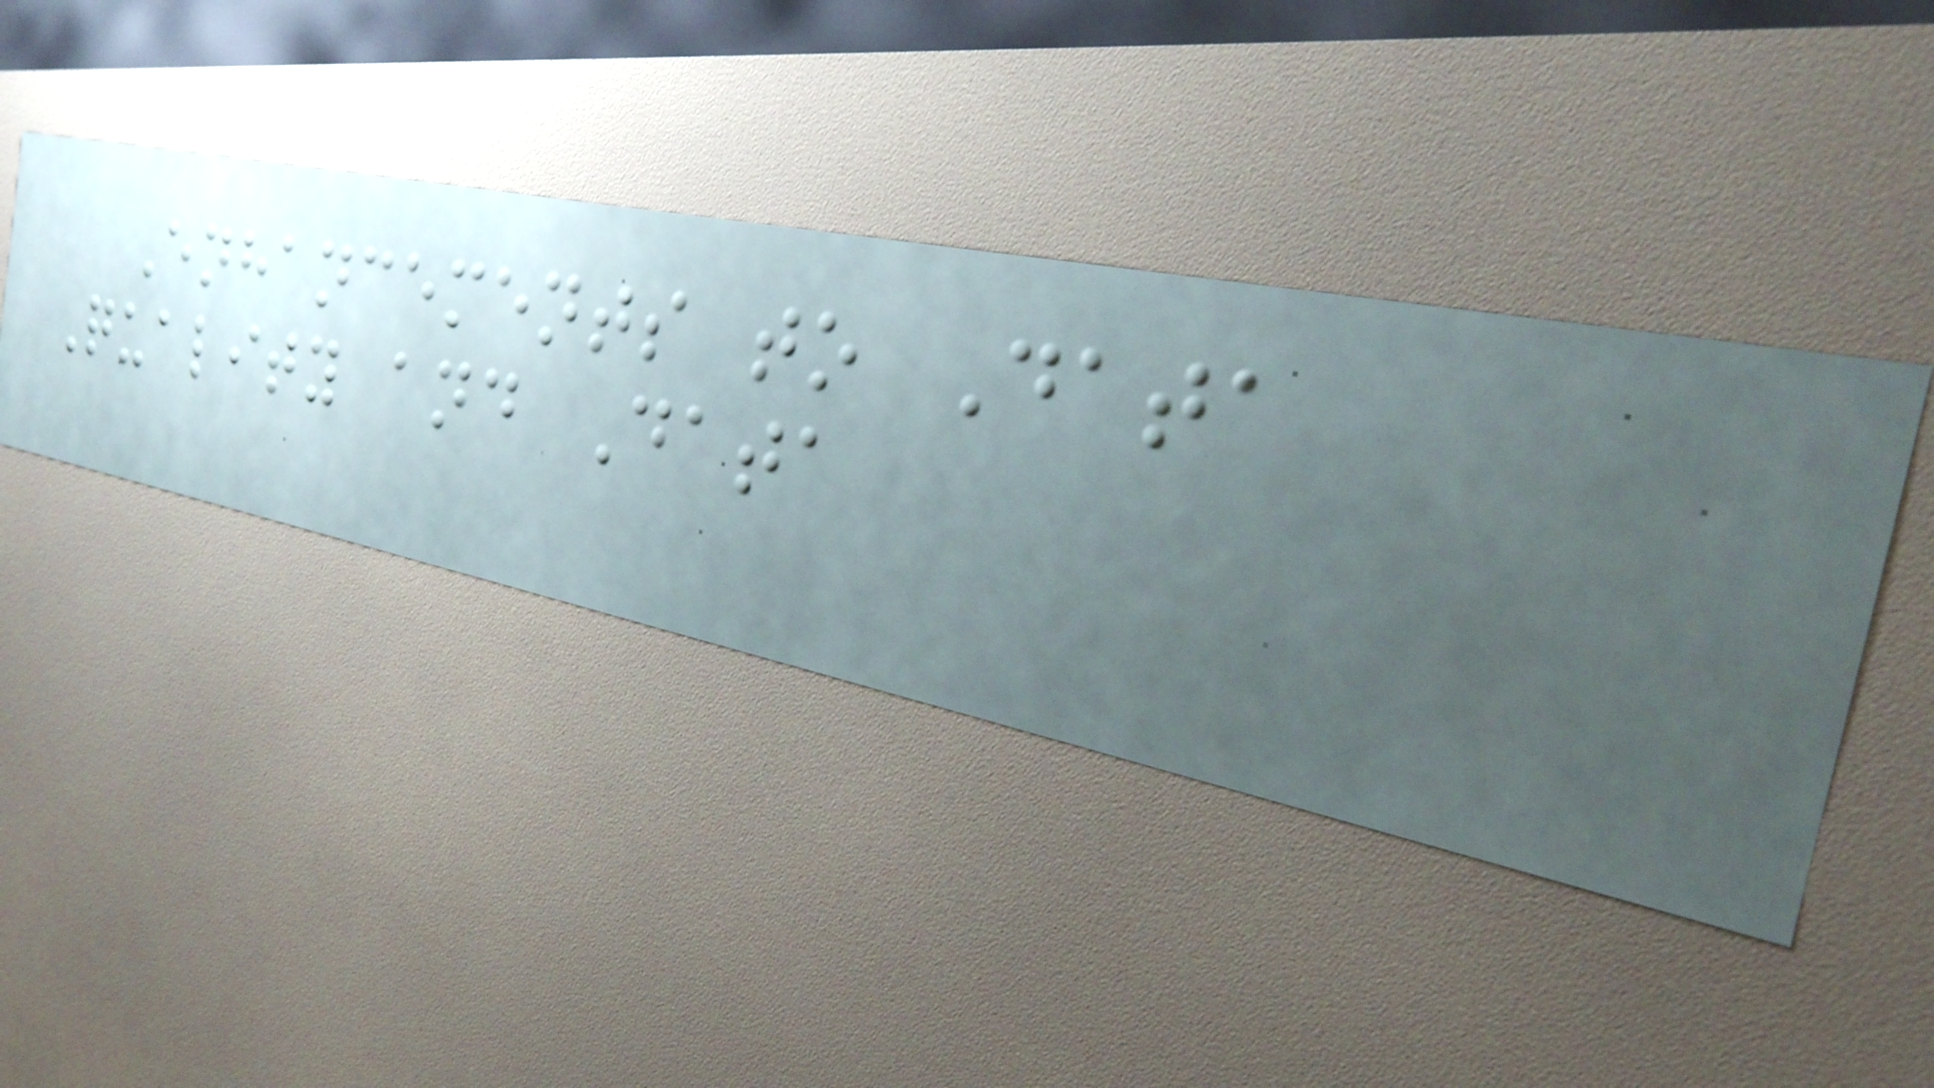Enhancements to Data
Quality and Data
